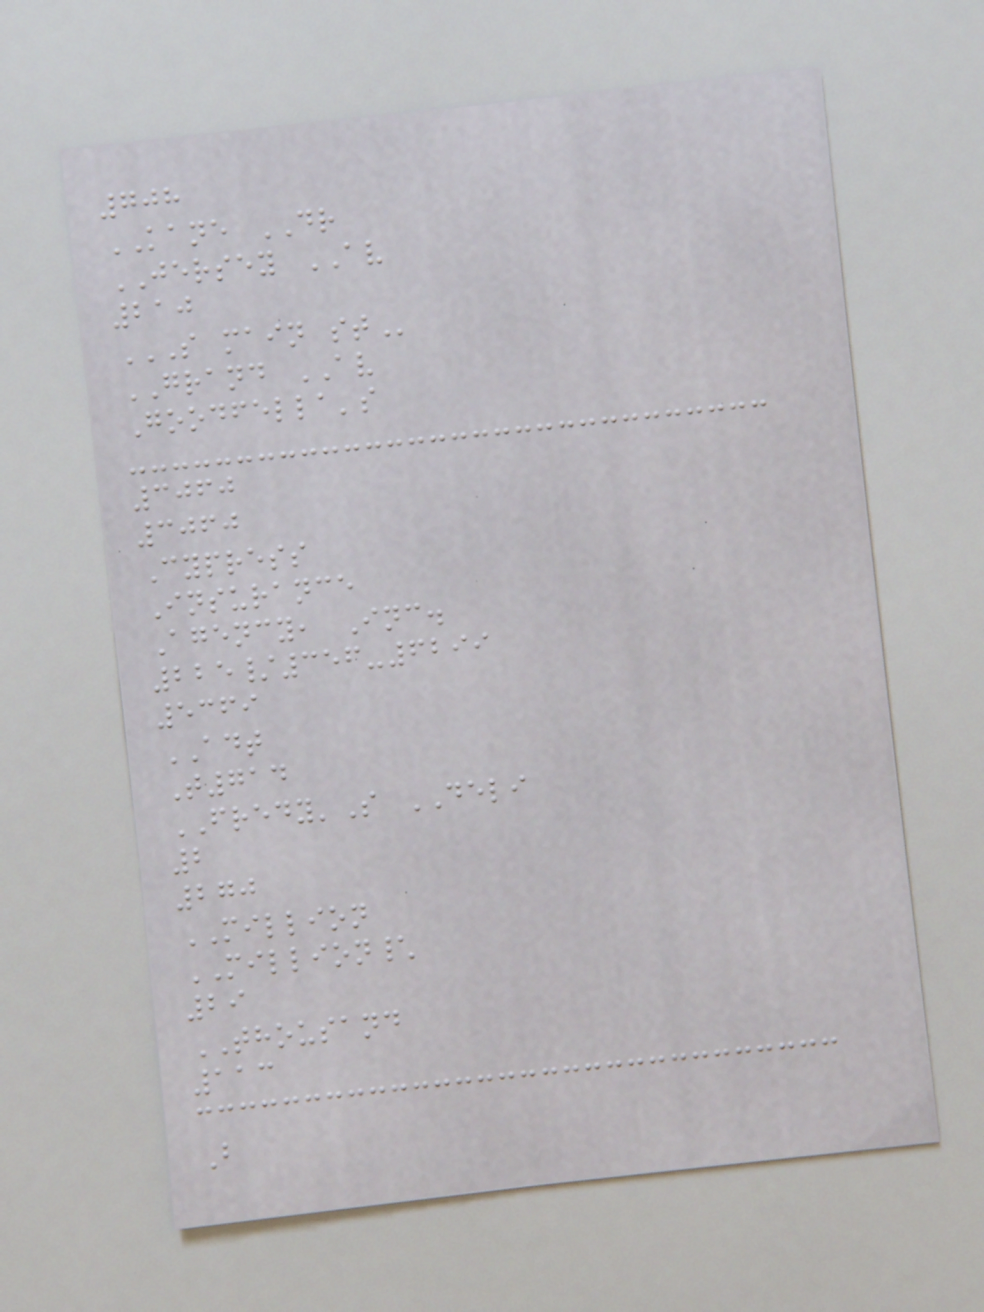708
KANE DR
JERSEY AV
210
S MAIN ST
GRAND AV
Goodfella's
3060
3060
Cypress
Insurance
Agency, Inc.
225/356-6299
5369
ADT
T714
FREDY'S DELI
2
270
MILLION
MILLION\
29
THOUSAND
113
B
